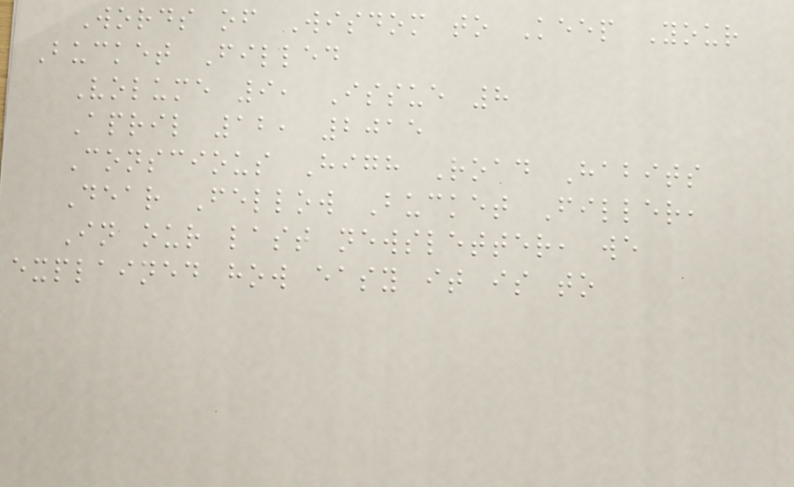Words of Wisdom to Keep Your
Bucket Filled
Volume 9, Issue 8
April 12, 2015
Conscious High Road Habits
Dear Fellow Bucket Filler,
In our last newsletter, we
explained how easy it is to
